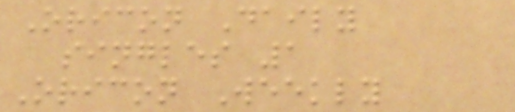Oricon Daily
singles 1
Oricon Weekly
